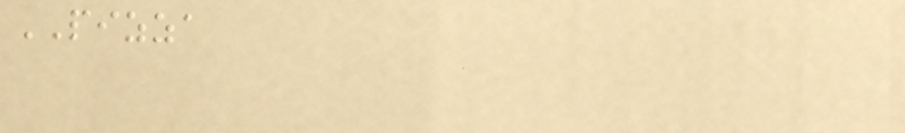PIZZA
